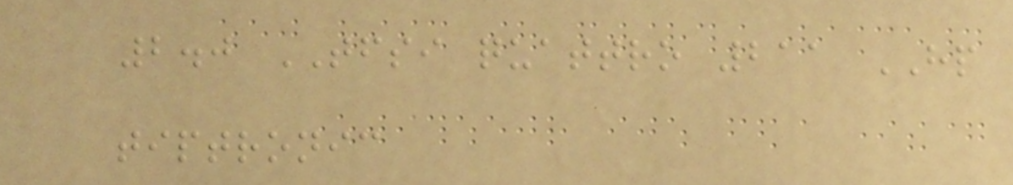2.0 TFSI quattro 211 HP
tiptronic
